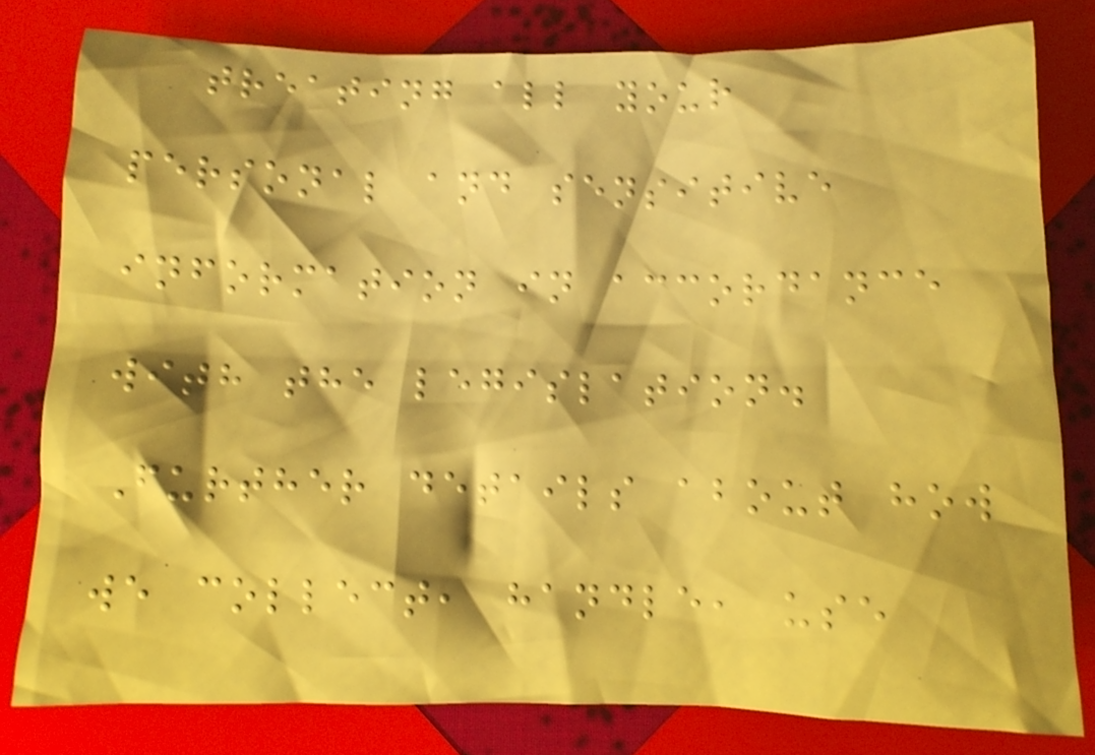treating all your
personal and sensitive
information in accordance
with the legislation.
Further details about how
we collect, handle, use
